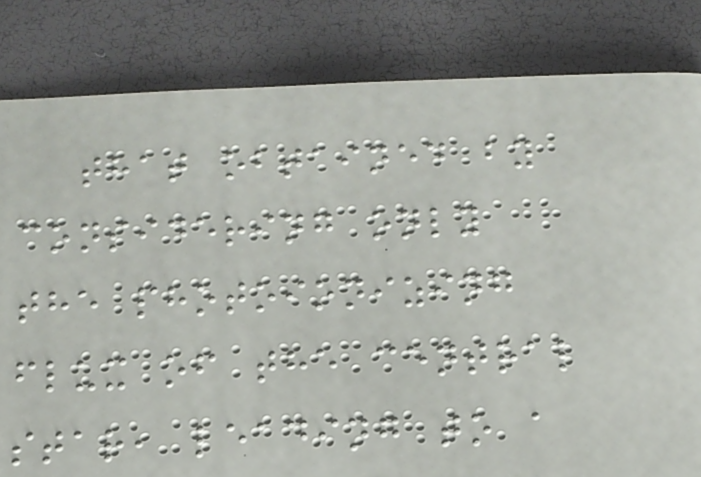that obtained by
considering only
the photoionizing
flux of the central
star, leading to a
